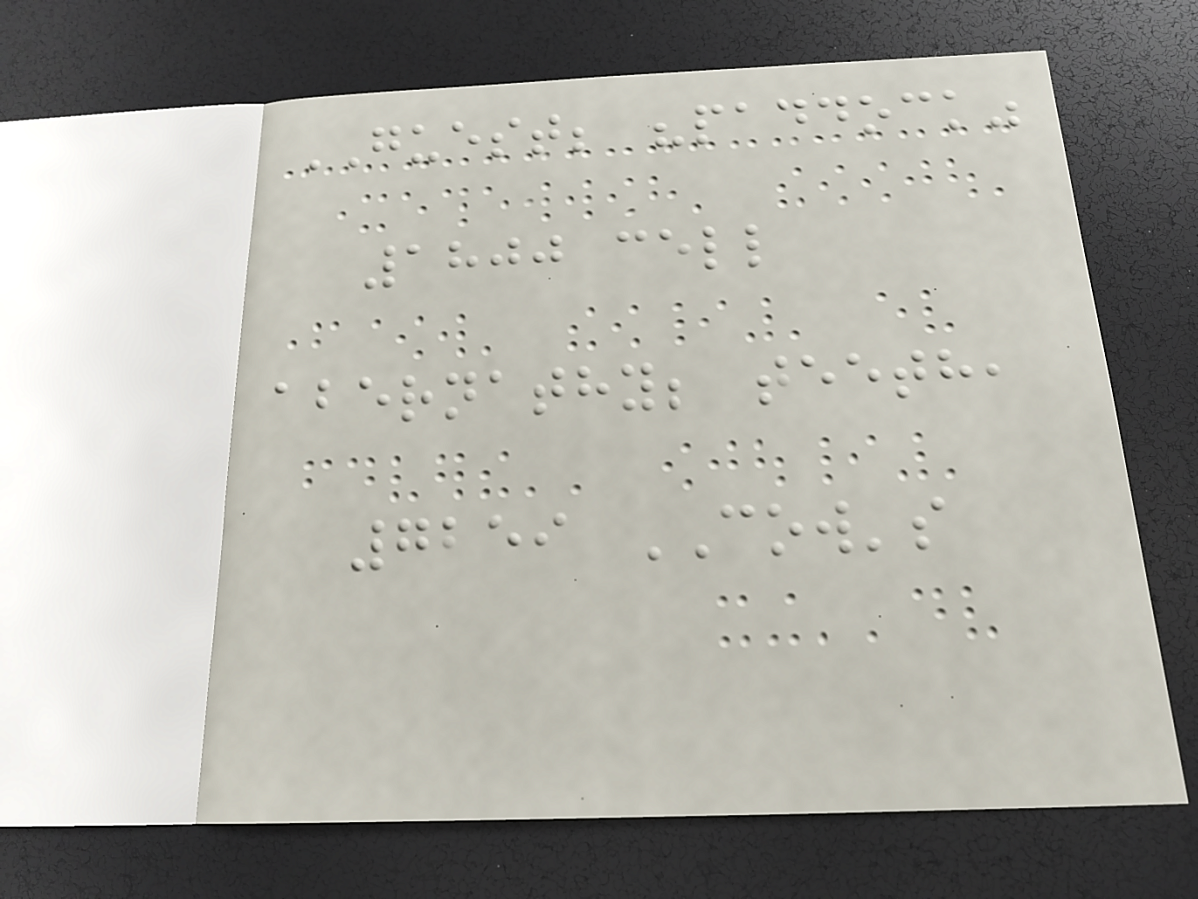GUEST; "paddock"
1800 cell
abernathy; teeth,
7259 COW's
